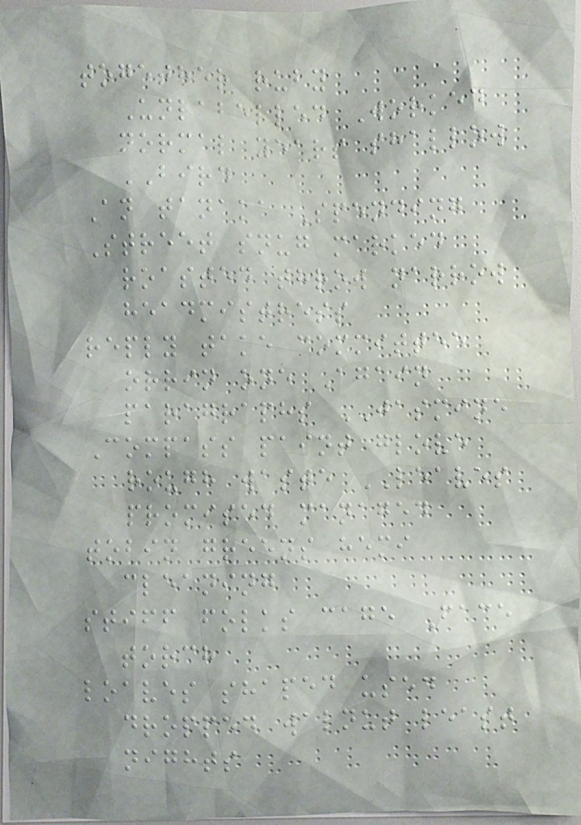together ruby
Unlabelled Worked
normal years shallow
BIRD
An tanaka Spending
Street snug marked
roasted throw narrow
headmistress
reply take committee
orrin one Again
paragraphs JASMINE
Compass paint glove
rough waste LEAVES
promised managed
tobin greens hemi
cleaning
stiff folks cage Face
torch
loaves shaped used
dropped walnut least
nights
